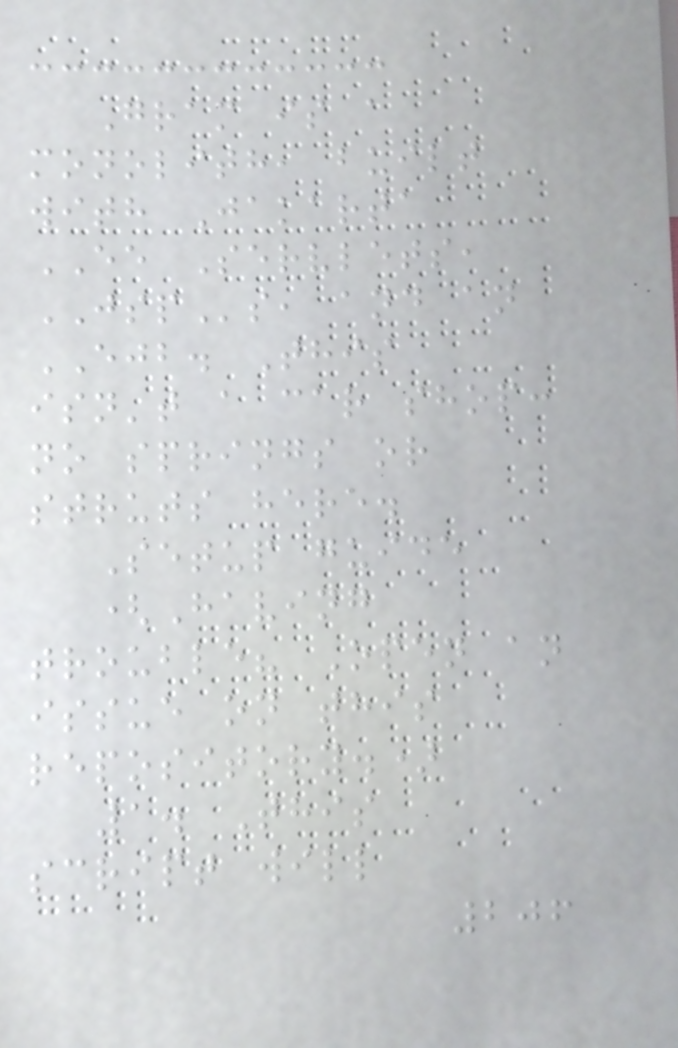Gram is a
monolith, built
with Jakarta
EE Servlets,
JSPs, and an
EJB. This
isn't a car shop:
no springs or
struts here.
Setup guide
(Having
trouble? Open an
issue on this
repository.)
1. This
script will
206
